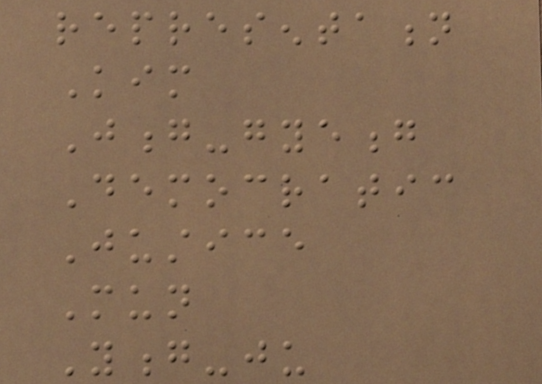representation
Kim
Jong-gyeong
Democratic
Justice
Mun
Yong-ju
